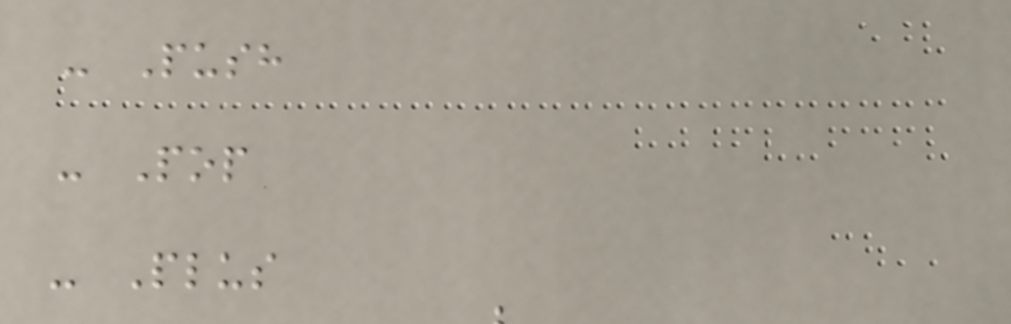- Push
- Pop
- Plus
